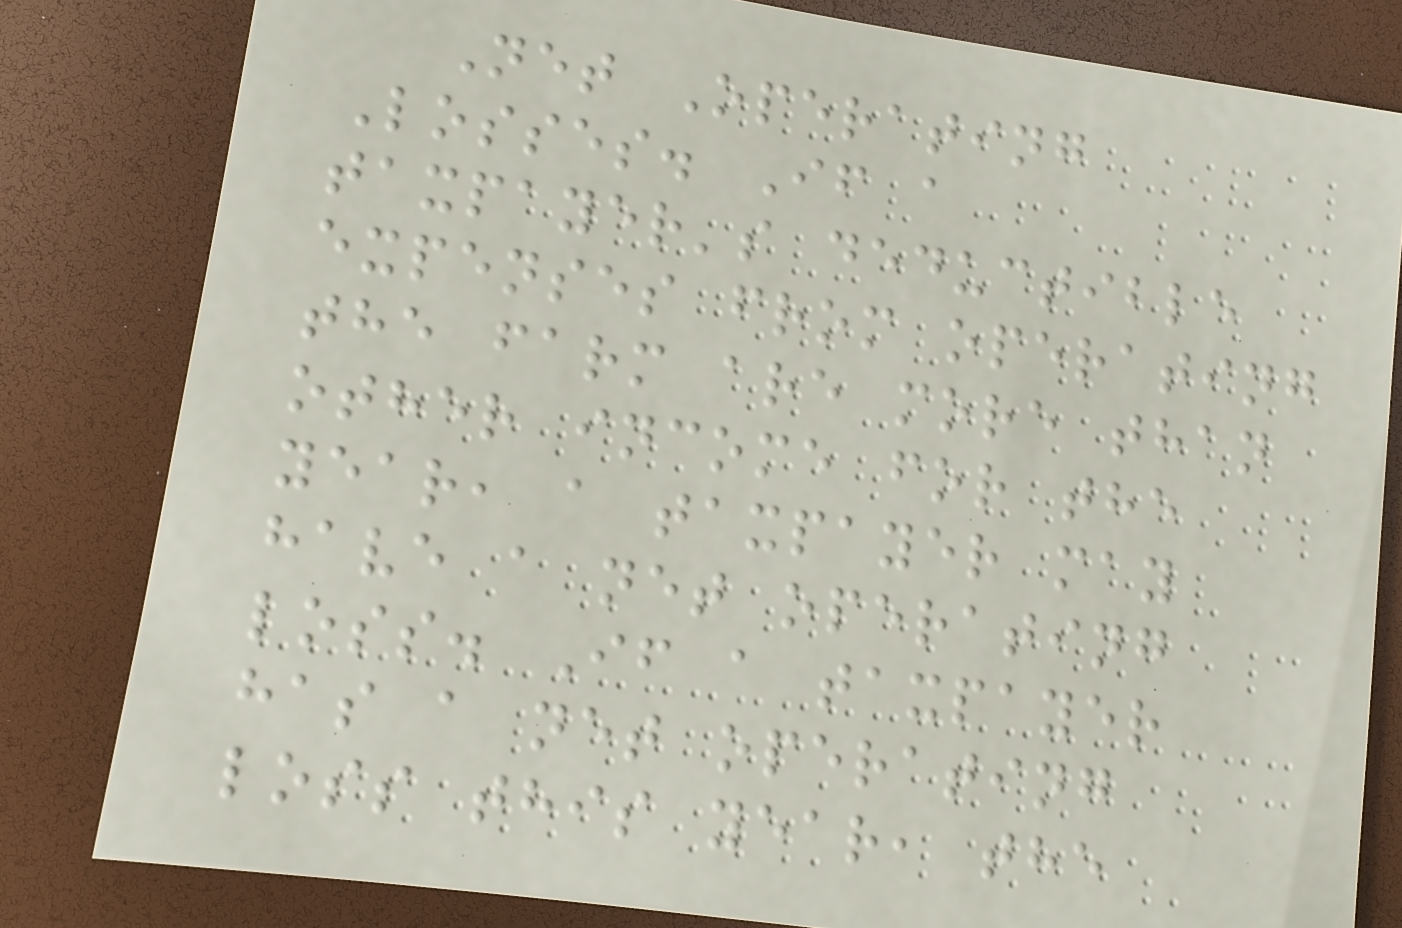Net Operating
Losses. If a
taxpayer's deductible
expenses from operating
the farm are more than
other income for the
year, a taxpayer may
have a net operating
loss. If a taxpayer
has a net operating
loss this year, the
